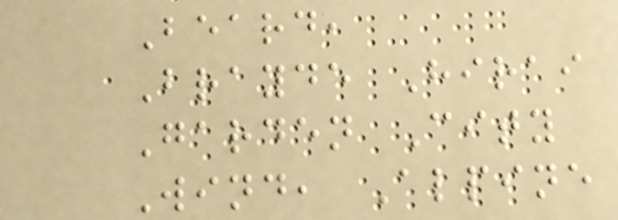Beard,
Brayde Hirai
Garden City
Wind, Alpine
